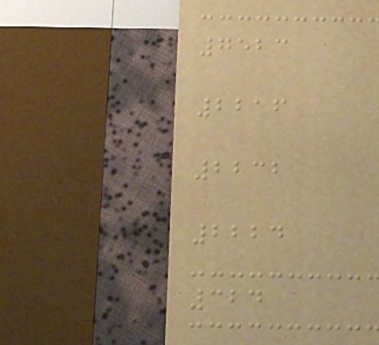7523
2216
2232
2224
324
